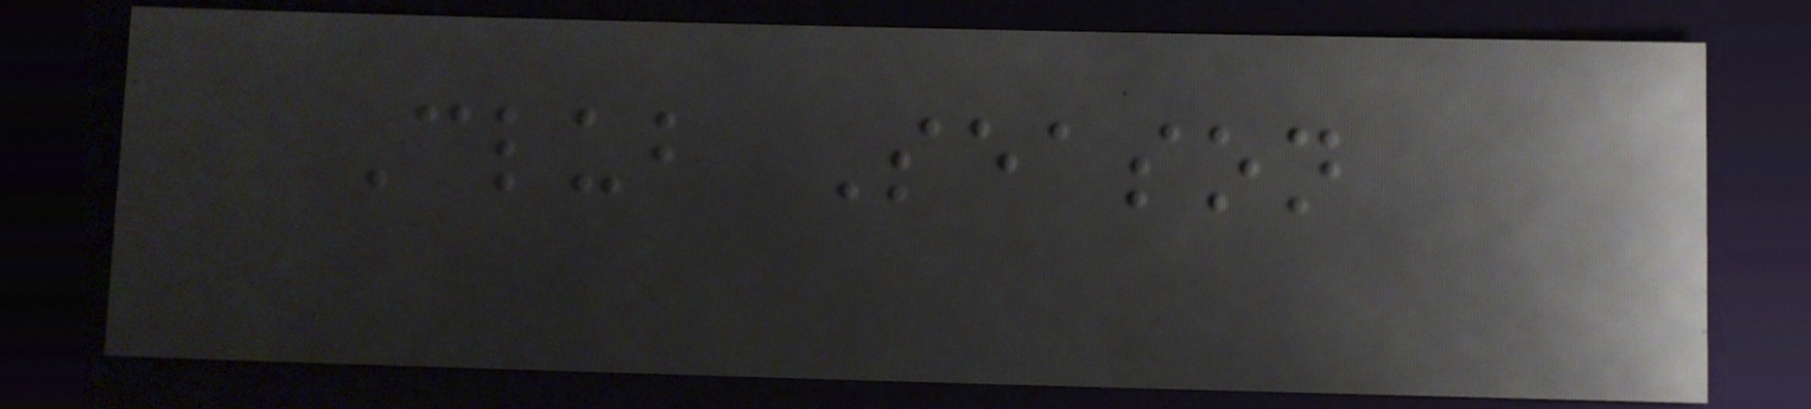Club Season
